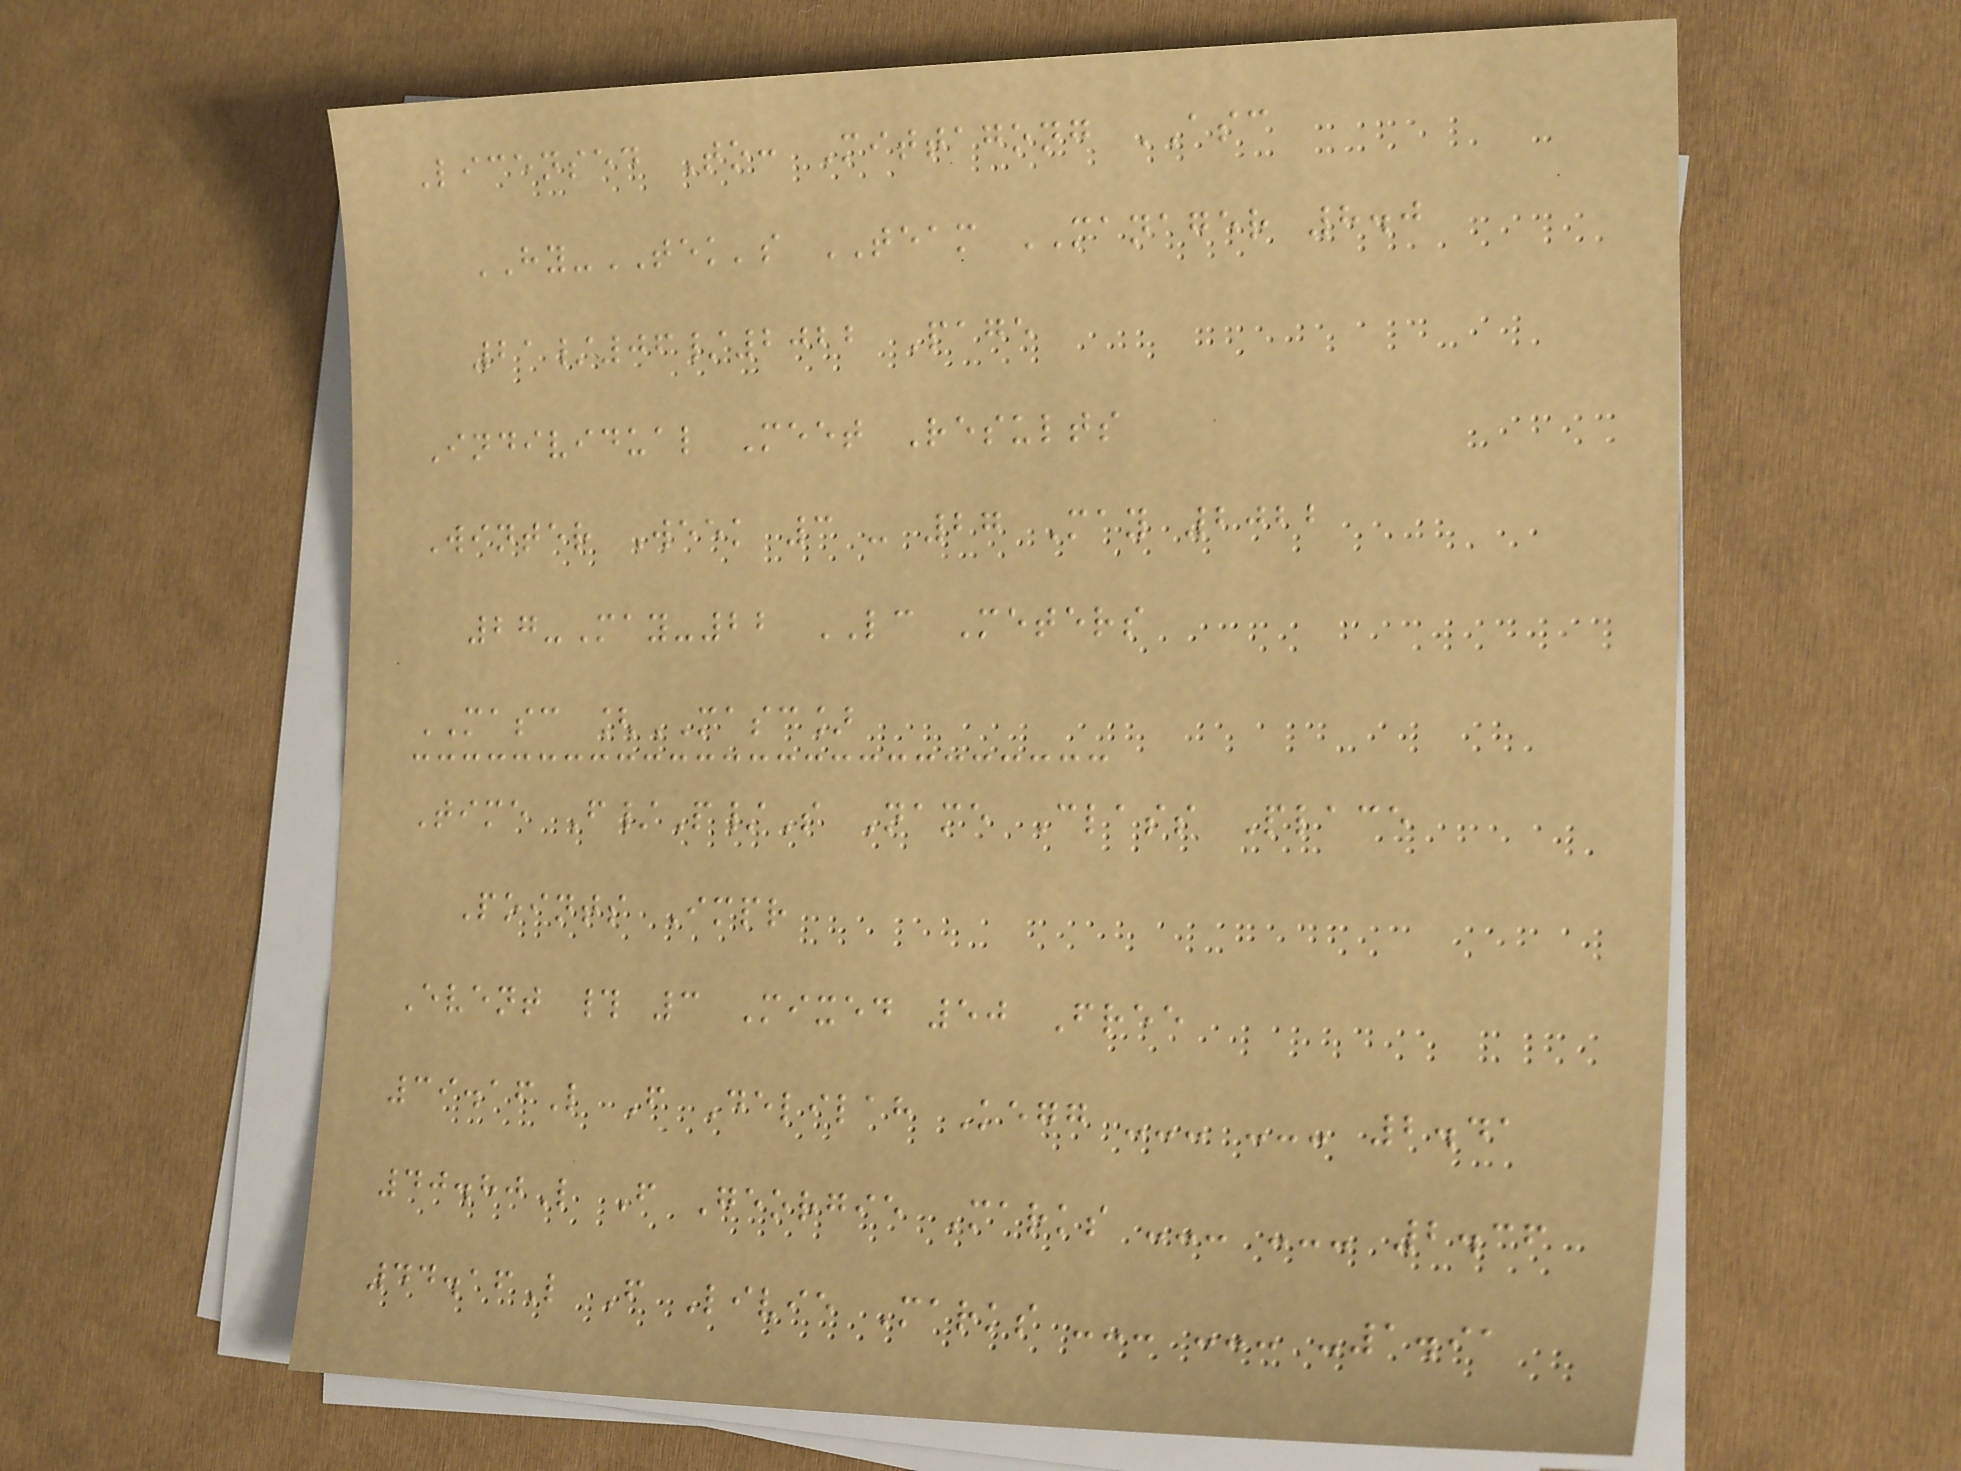Licensed To: Mittagong ASC
HY-TEK's TEAM MANAGER 8.0
21/06/2022 Page
Individual Meet Results
Winter Week 3 - 27 May 2022
27-May-22 LC Meters
MASC [MASC]
Time F/P/S Name Class Place
Points Impr
Event # 3 Mixed 50 Free
39.16L F Delilah Kegg --- --- 2.41
40.80L F Georgie Marks --- --- 2.36
44.16L F Livie Marks --- --- -1.91
